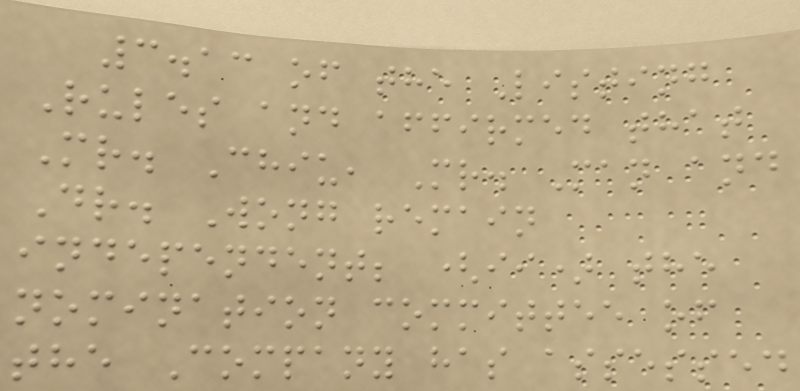3.13 of the Listing
Rules and affirmed that
Mr. Chiu, Mr. Man and
Dr. Wong remain
independent; (ii) the
nomination committee of
the Company has assessed
